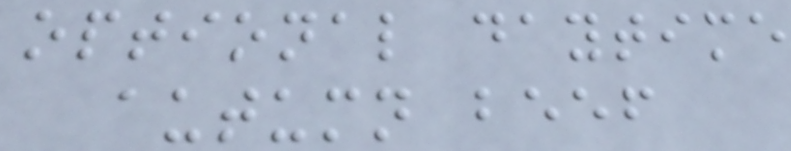optional daytime
autumn beef
